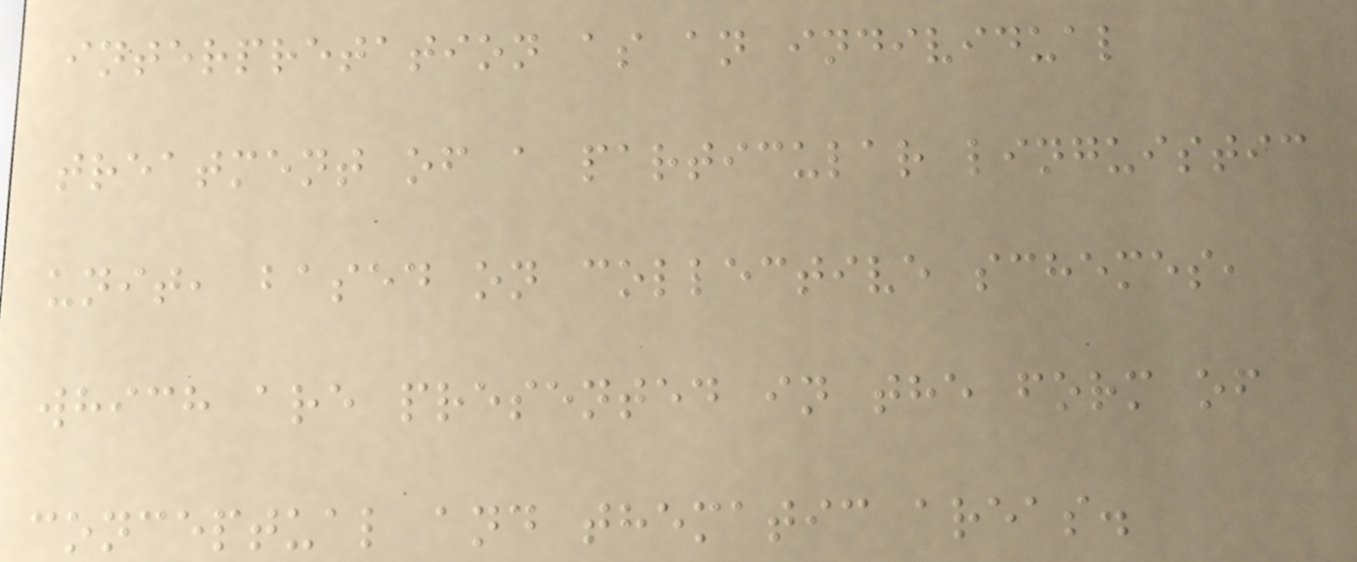interpretation as an individual
treatment of a particular linguistic
unit, based on collective schemes,
which are presented in the form of
conceptual and thematic areas.
